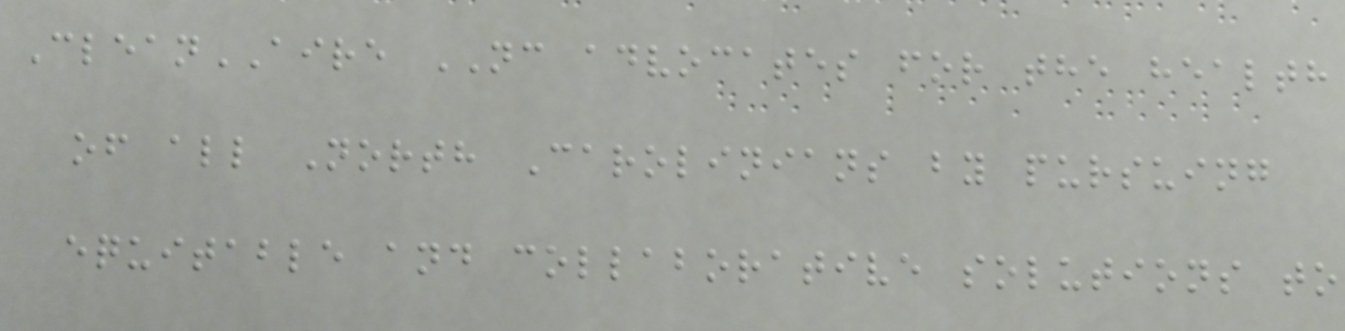CleanAIRE NC advocates for the health
of all North Carolinians by pursuing
equitable and collaborative solutions to
